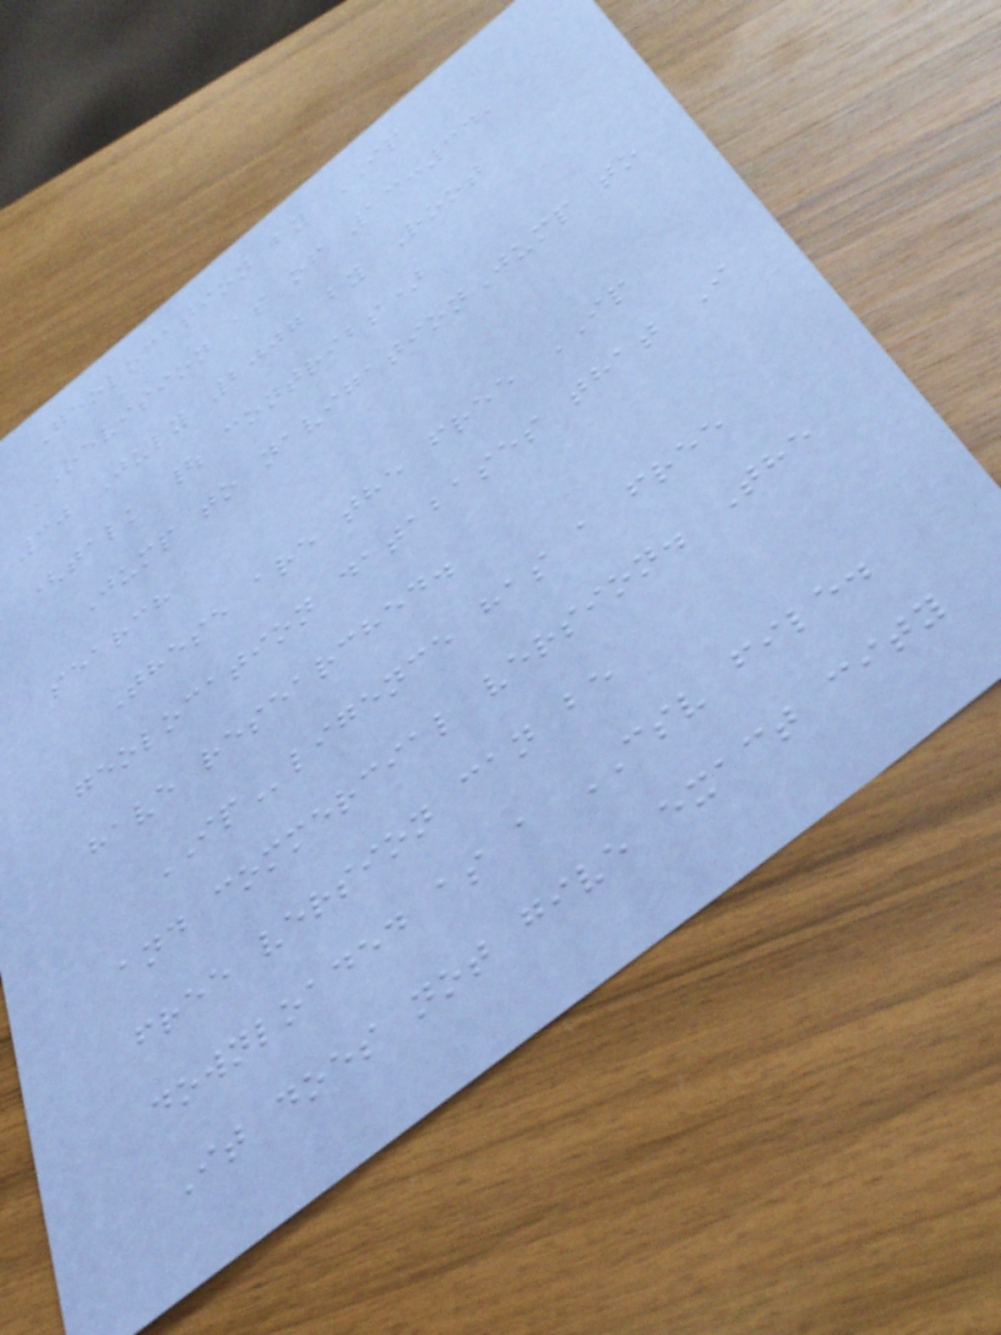Geolocation by IP
Revision as of 13:34,
30 July 2007 by Root
(talk | contribs)
Jump to navigationJump to
search
These are the free IP
geolocation databases that I
have researched.
IPligence has a free
and commercial version. The
free version can be
downloaded as a CSV file.
It does not give exact city
